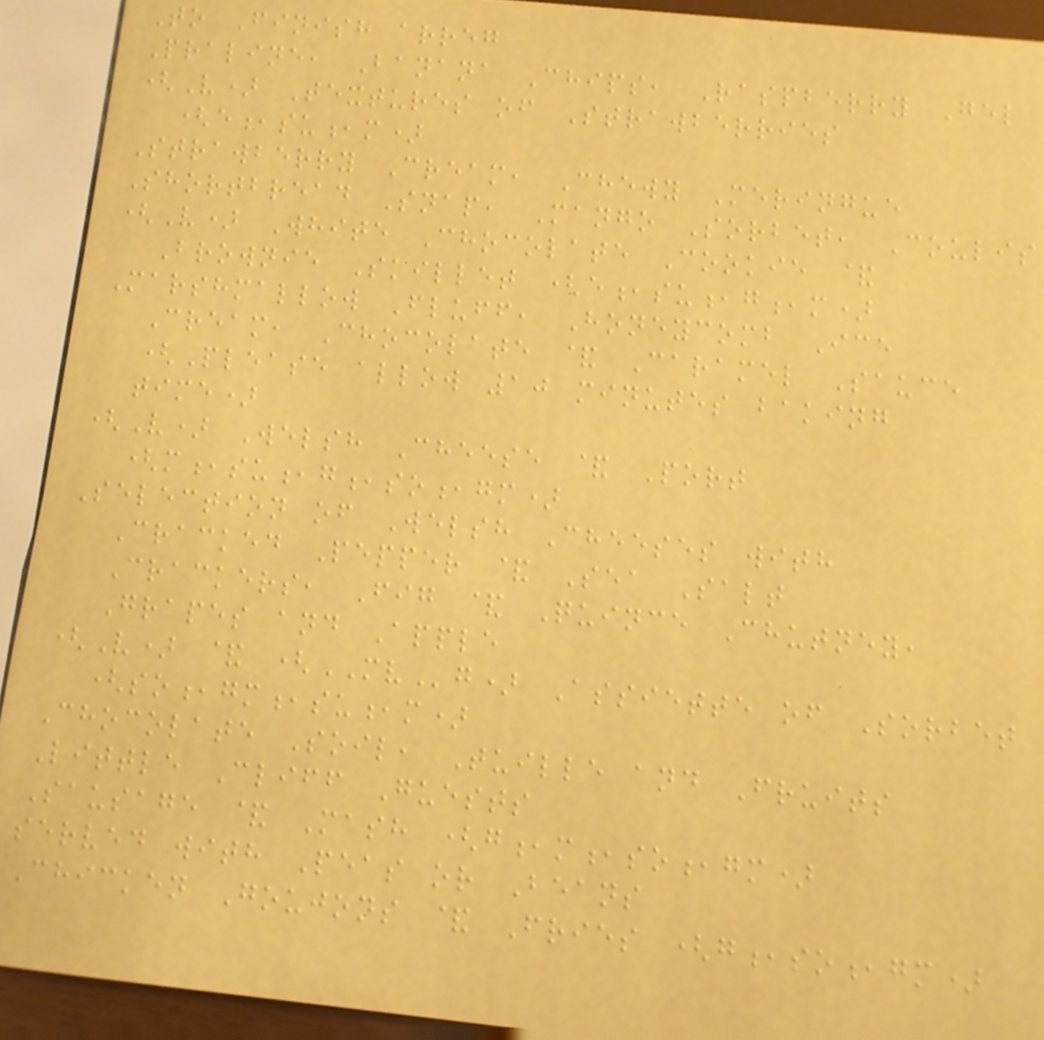To Finish arreg
Praline, Banana Chips, Raspberry Gel
(V) Textures of Strawberries
(e,su,m)
Strawberry Cream, Chewy Meringue
Shortbread Snap, Mango Sorbet, Coulis
(V) White Chocolate Cookie &
Brownie Skillet (e,su,g,m)
Marshmallow Fluff, Honeycomb Ice
Cream, Chocolate & Caramel Sauce
(Please allow 10 minutes baking
time)
(V) Welsh Cheese & Port
(m,su,g,so,gm)
Selection of Welsh Cheeses with
Cracked Pepper & Sea Salt
Crackers, Fig & Quince Chutney,
Grapes and Apple
(V) & (MVg) Assiette of Sorbet
(so,gm,su,m)
Chocolate Soil, Tuille and Fruits
Little Cliff Guests
Sausage & Mash (g,m,so,gm)
served with Peas or Beans
Chicken Goujons & Fries (g,so,gm)
